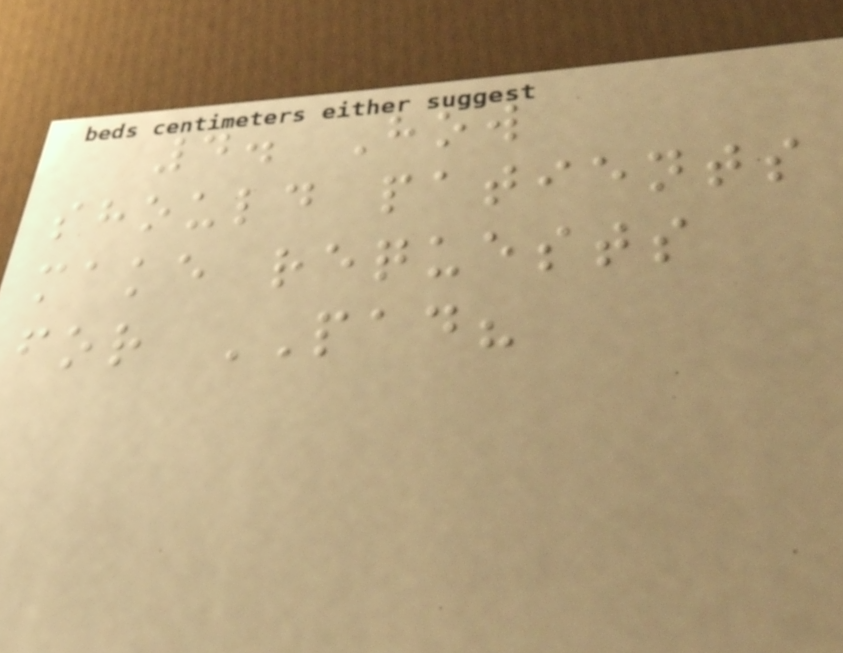4. How
should patients
make requests
for PAD?
